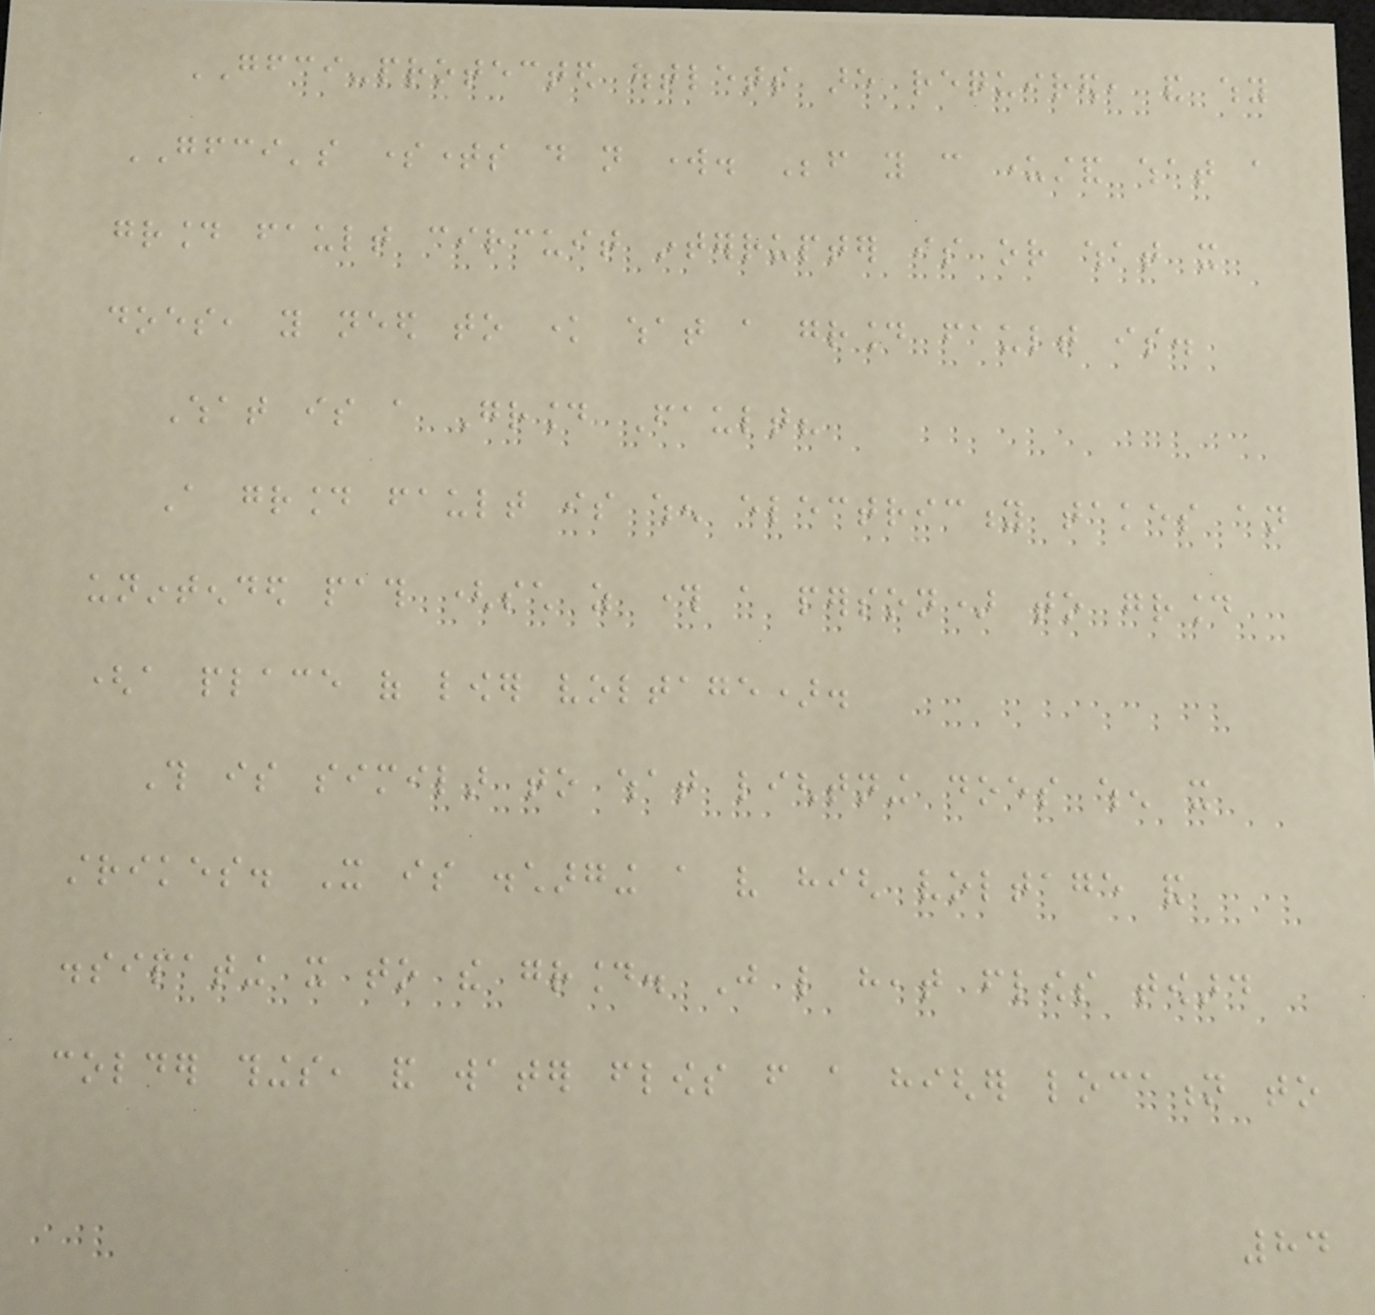GFCI-protected outlets are required, and why
GFCI's sometimes do not work. Before you can understand what a
ground fault circuit interrupter is or what it
does, you need to know what a ground fault is.
What is a Ground Fault?
A ground fault is when electricity takes an
unintended path (such as through a person) to ground
(a place of lower voltage).
This is similar to what lightning does when it
strikes. It is discharging a very high voltage and
dissipating it to the ground. Just like heat flows toward
colder things, and water flows from a higher location to
84
